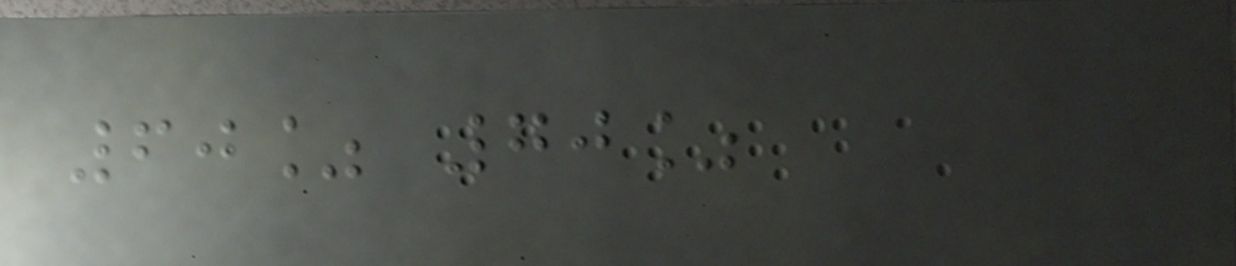60% 70%
